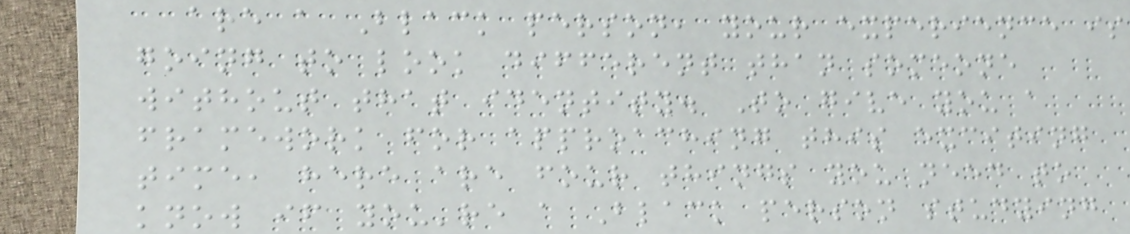are a Black person, your experience is
going to look different than someone
without that identity. To give you a
framework for approaching this exciting
time, here are four things you need to
know if you're a Black person studying
